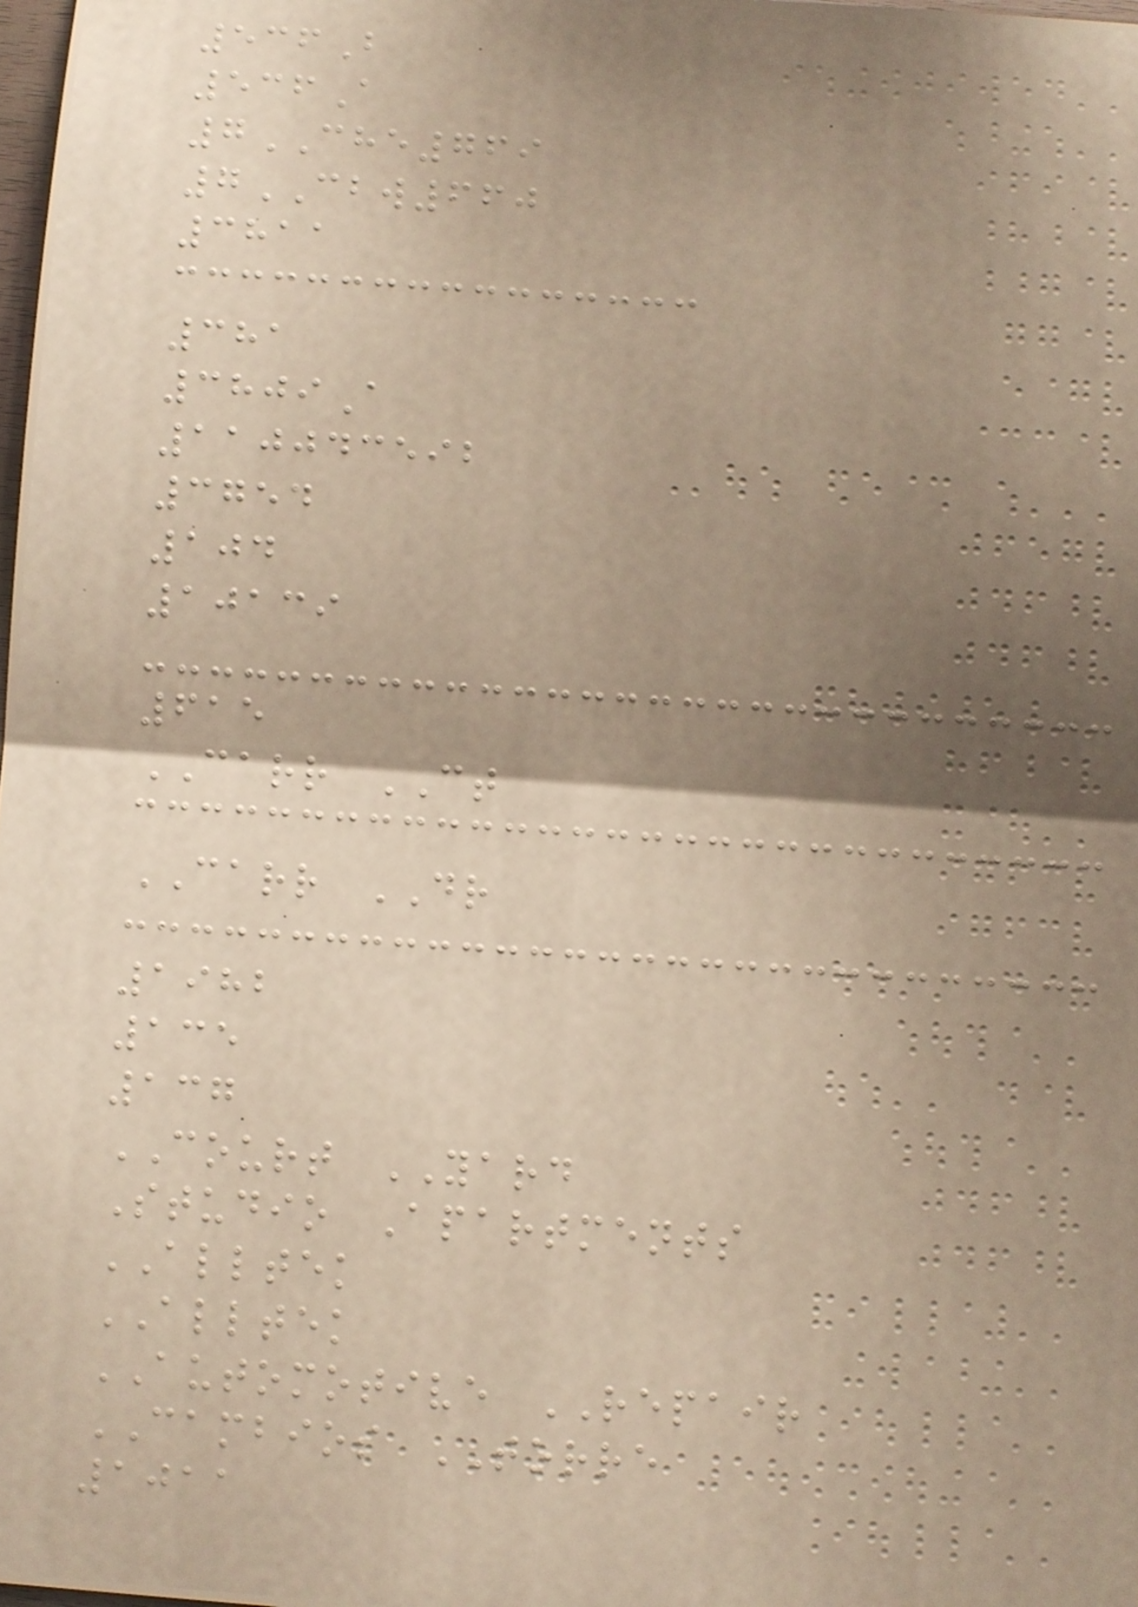536B
536A
7CHE769
7CBW660
3811
381
3809A
110043592
3754
104
10139
615
CARR CT
CARR DR
1982
135
137
COURT YARD
Studio Apartments
ALLTEK
ALLTEK
AUTOMOTIVE REPAIR
CAMBIOS TORRE
1011
